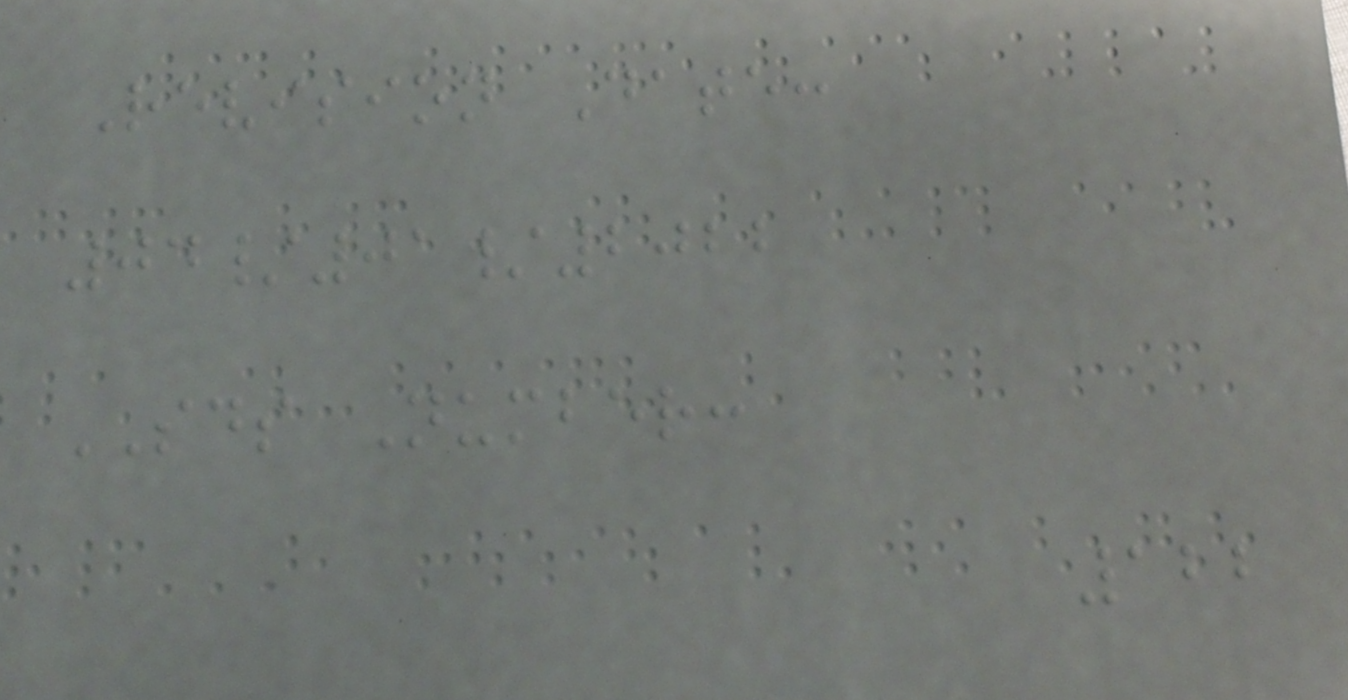Revision Date:
04/01/2022
SDS Number:
122
